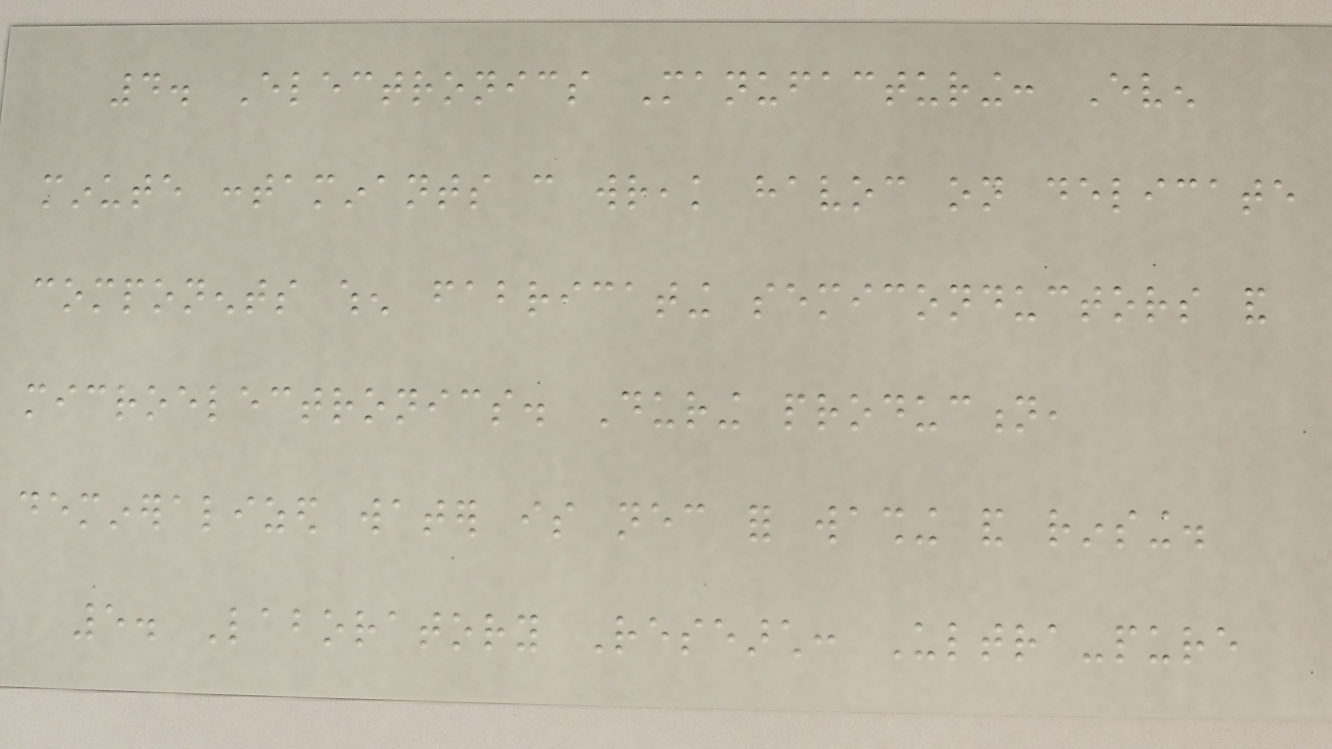4. Electronics Manufacturing: Even
minute contaminants can wreak havoc on delicate
components when fabricating semiconductors and
microelectronics. During production,
demineralized water is necessary for washing and rinsing.
5. Laboratory Research: Ultra-pure
